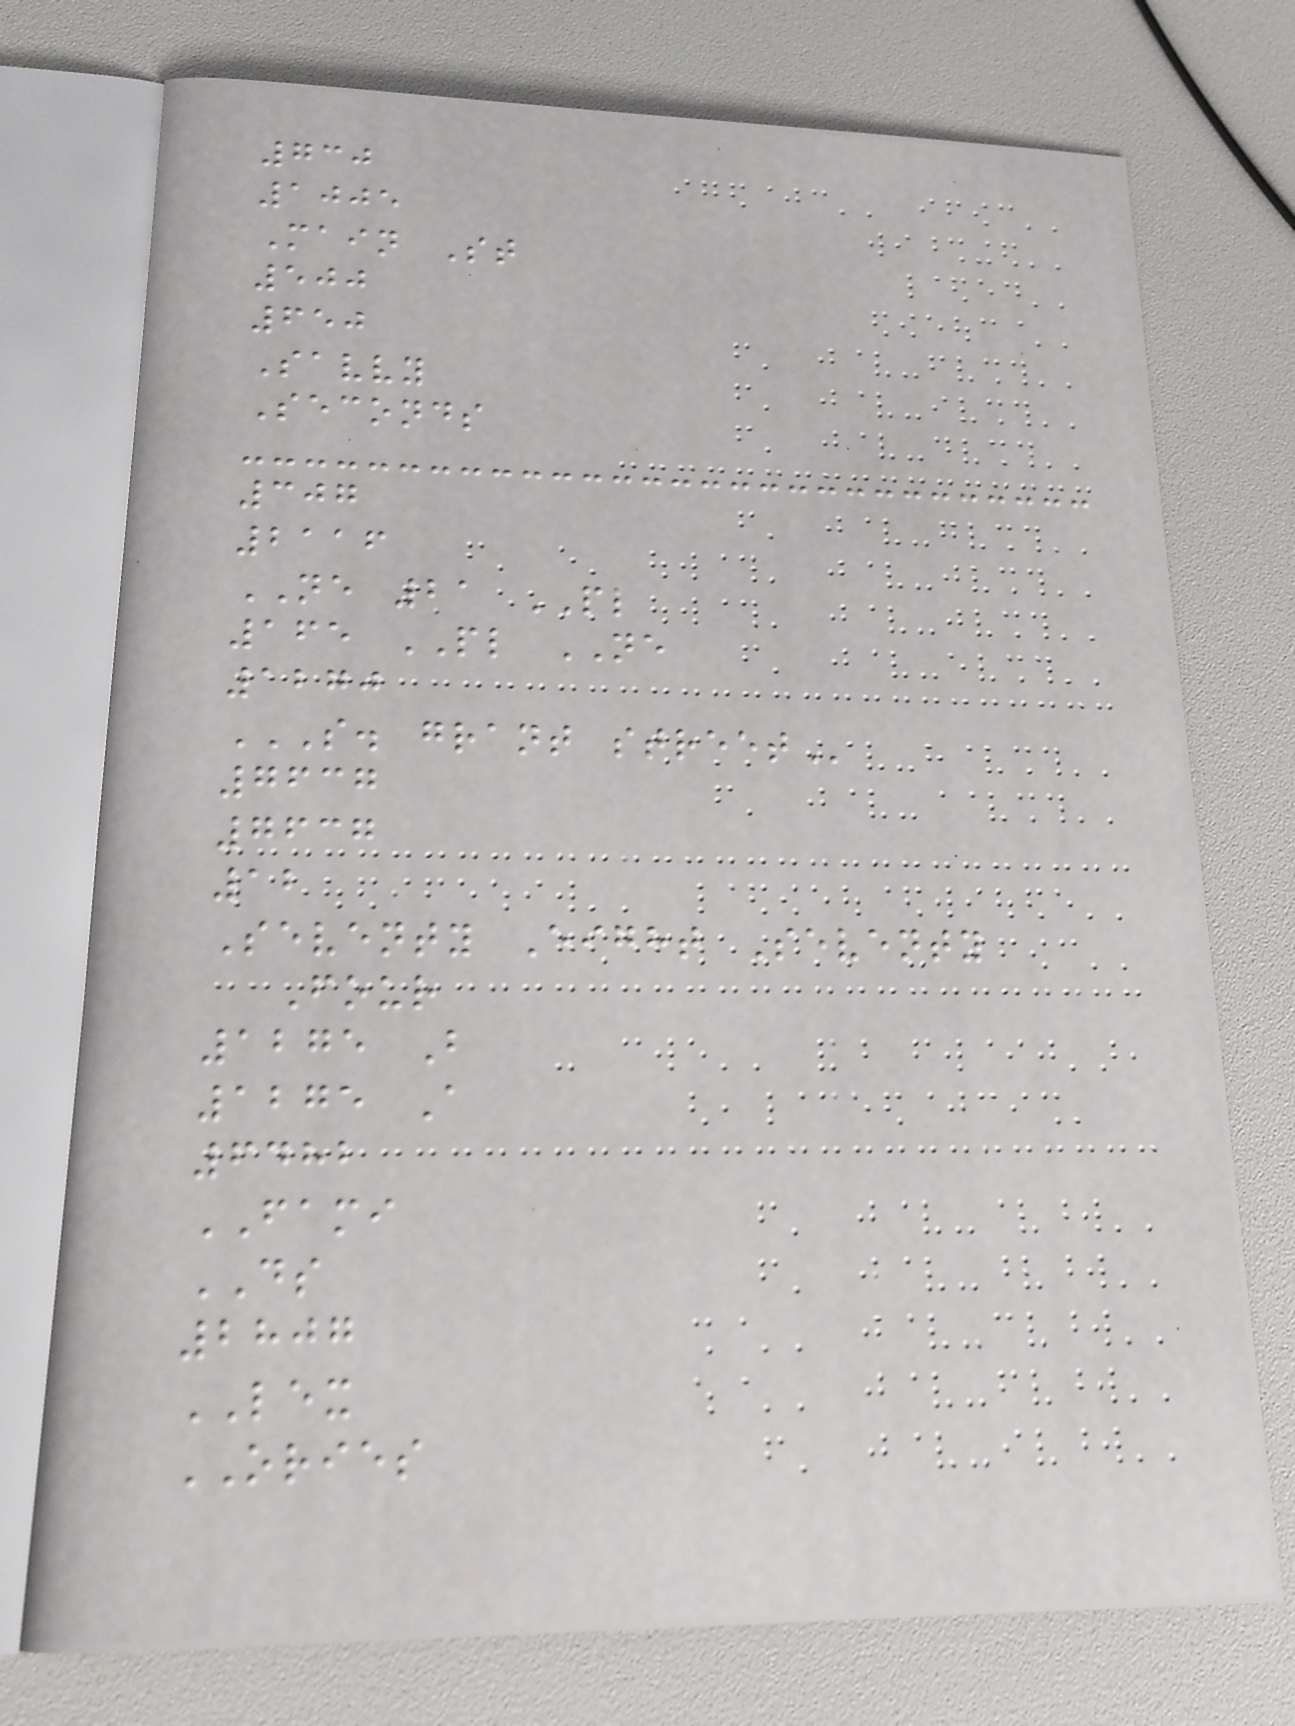730
1005
Main St
500
650
Savvy
Seconds
307
2116
NE 21 PL
165 PL NE
1270
S. GRANT STREET
7637
7637
12
Seventy Eight Seventy
Four
1275 B
1275 A
6482
FAMI
DS
2807
LEX
ORIES
